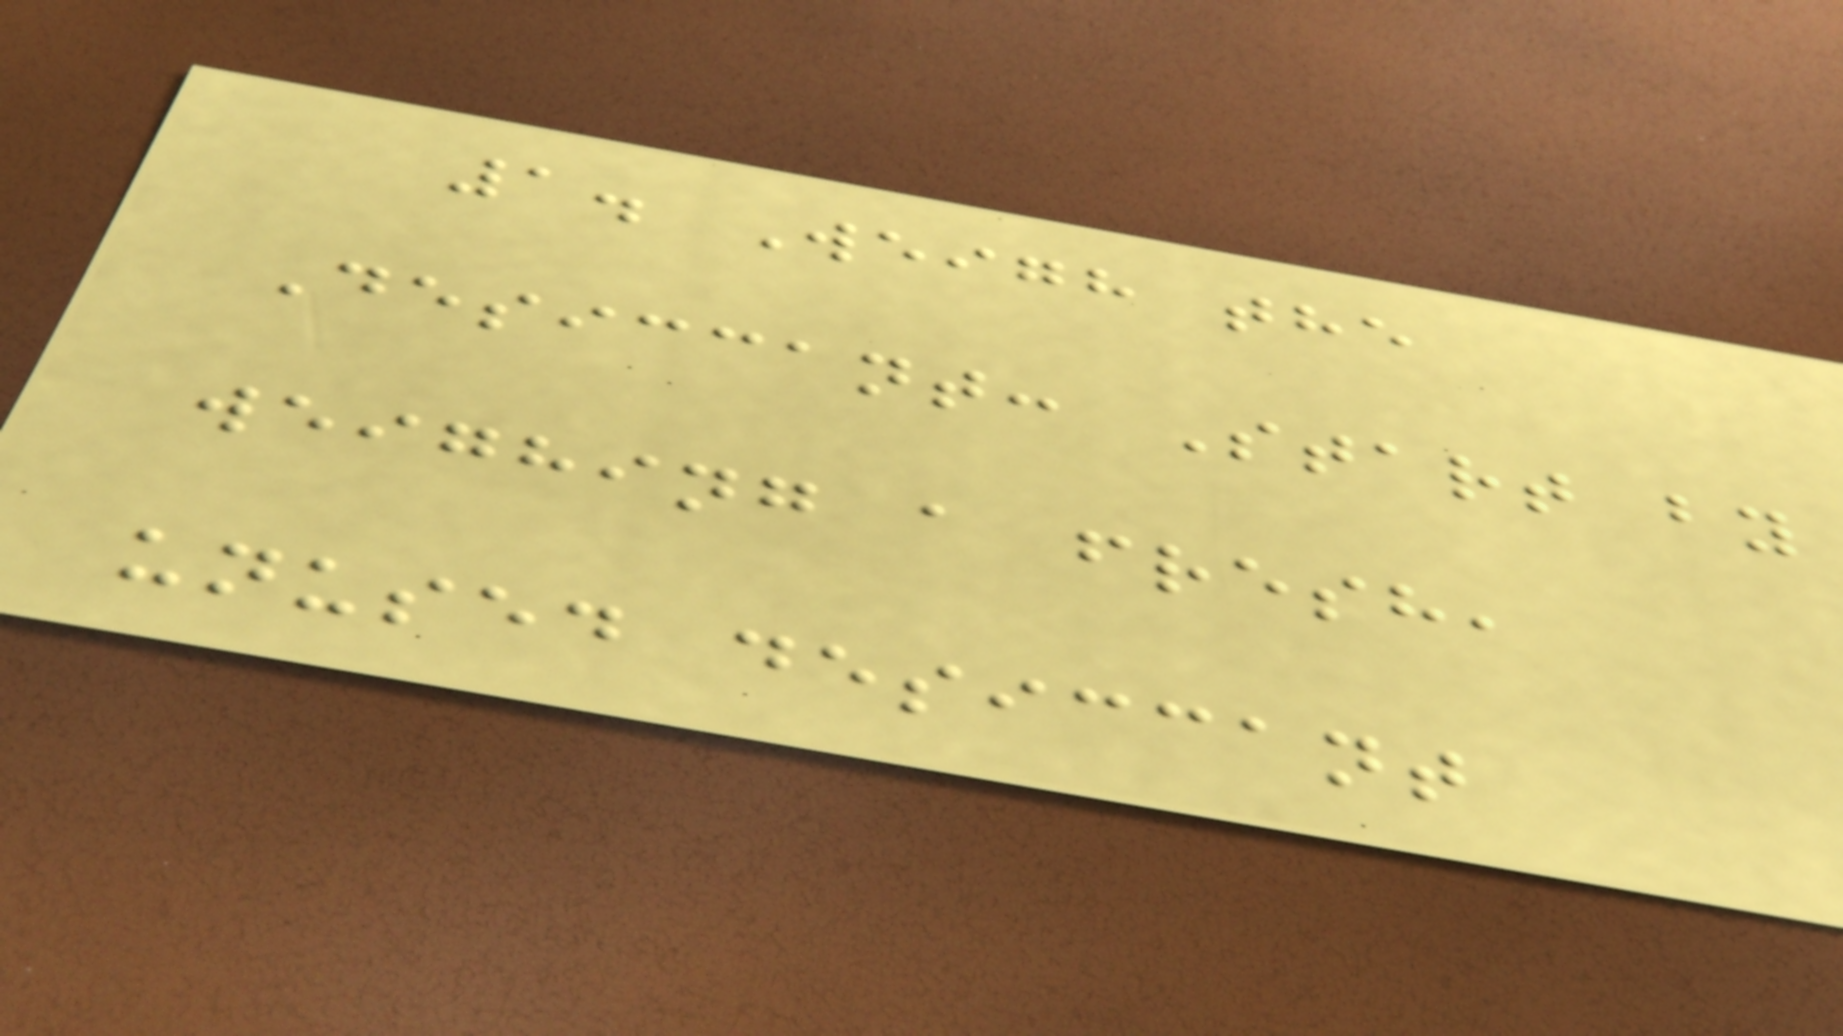1. Weigh the
Desiccant: Start by
weighing a fresh,
unused desiccant
